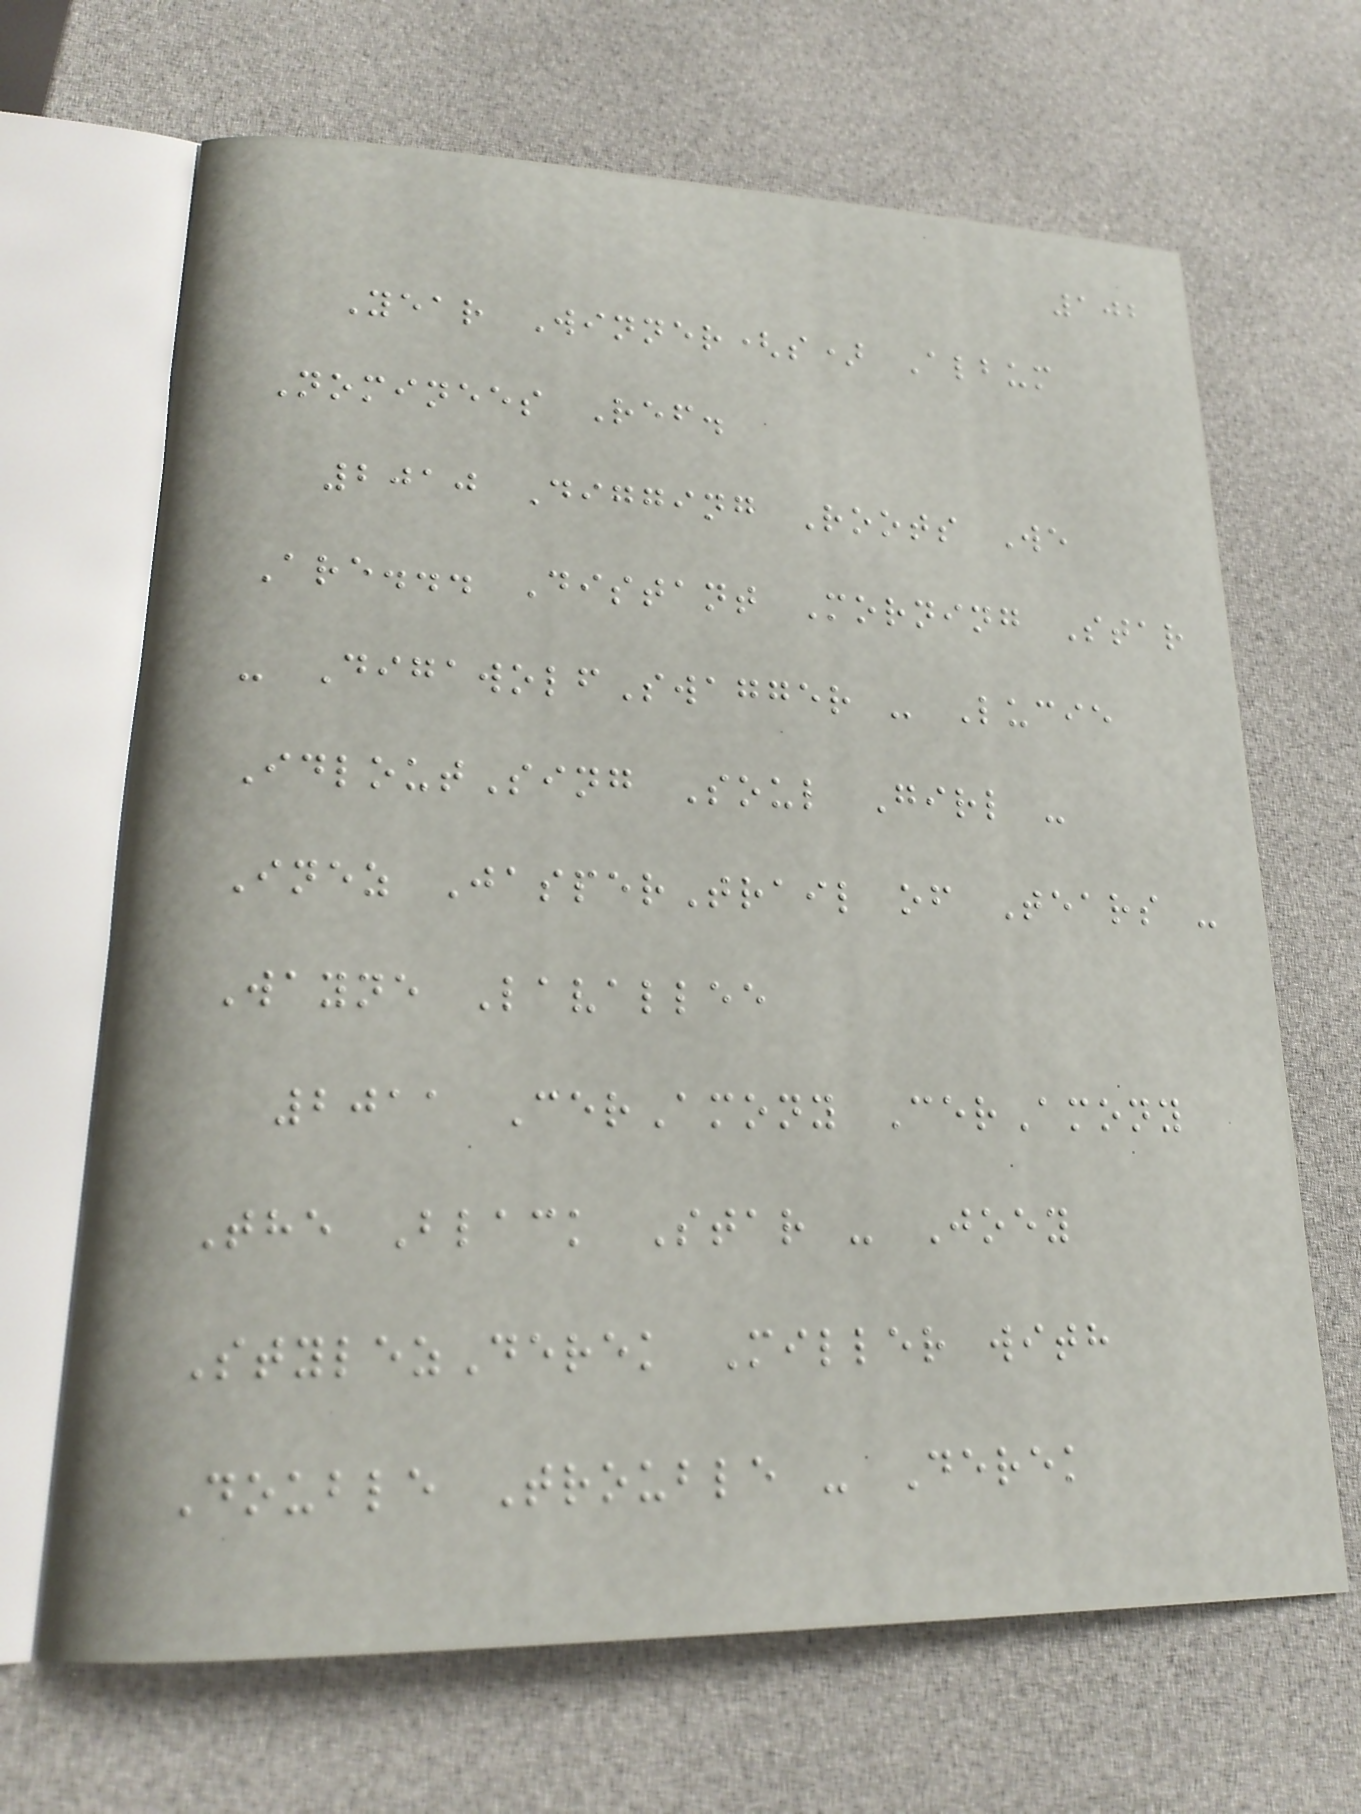102
Year Winner(s) Album
Nominees Ref.
2010 Digging Roots We
Are... Distant Morning Star
- DigawolfSwagger - Lucie
IdloutSing Soul Girl -
Inez JasperTrail of Tears -
Wayne Lavallee
2011 CerAmony CerAmony
The Black Star - Joey
StylezDerek Miller with
Double Trouble - Derek
